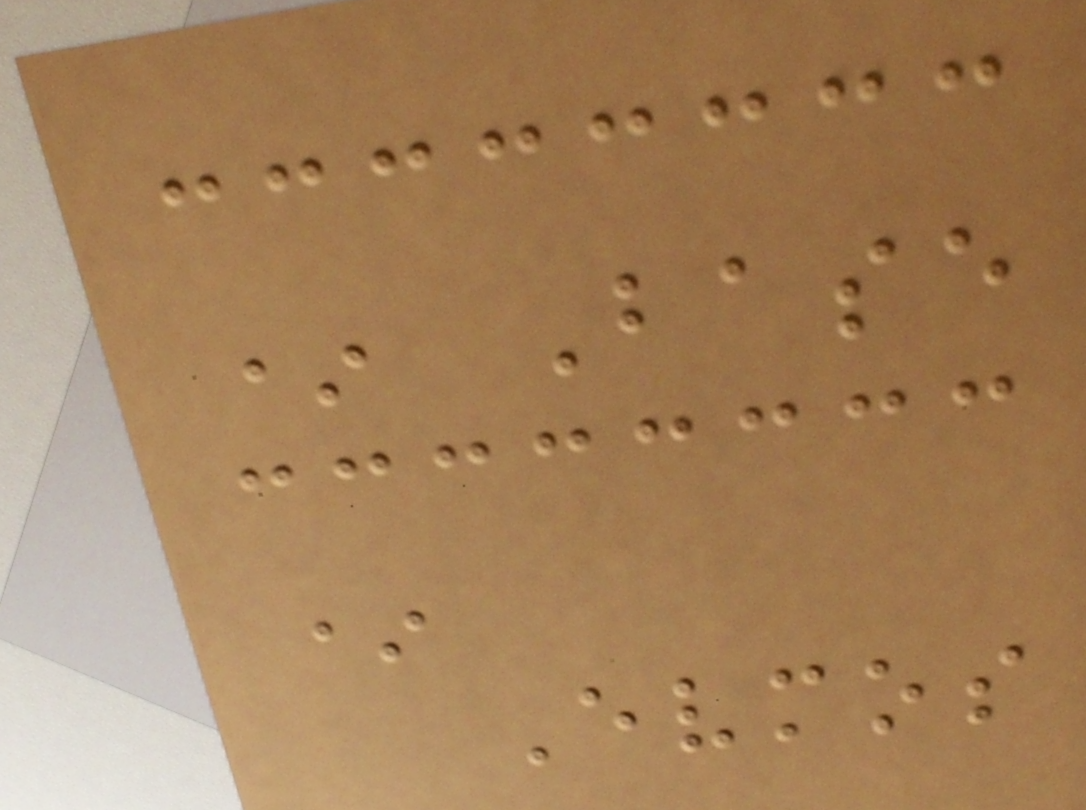* Base
*
Evmos
